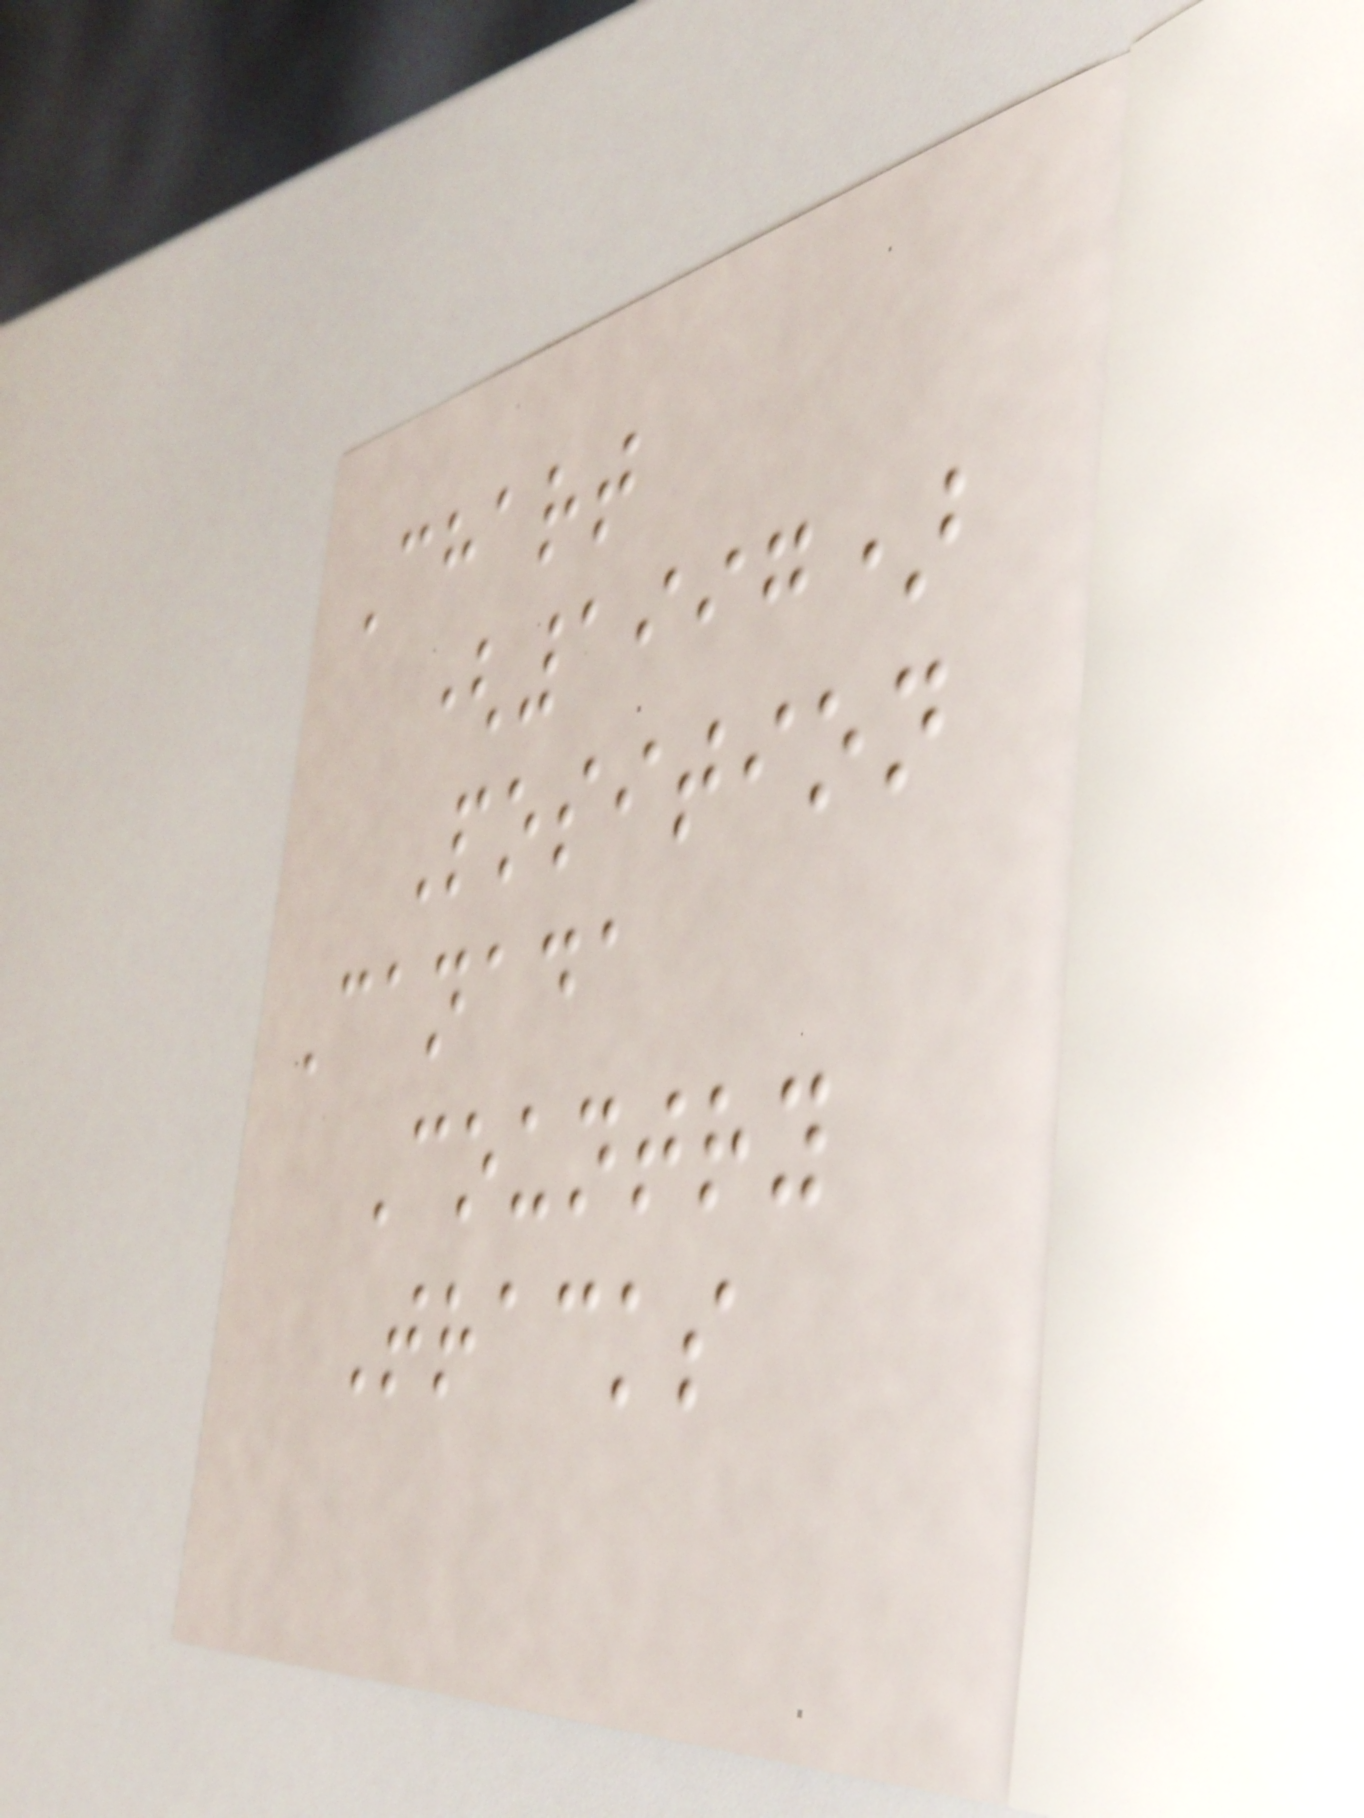Chart
(1997)
Position
Canada
Country
Tracks
